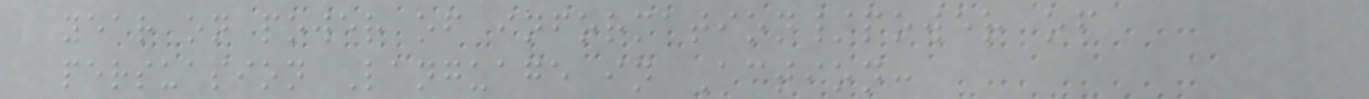year on power of information/power of
persuasion Language in Action:
